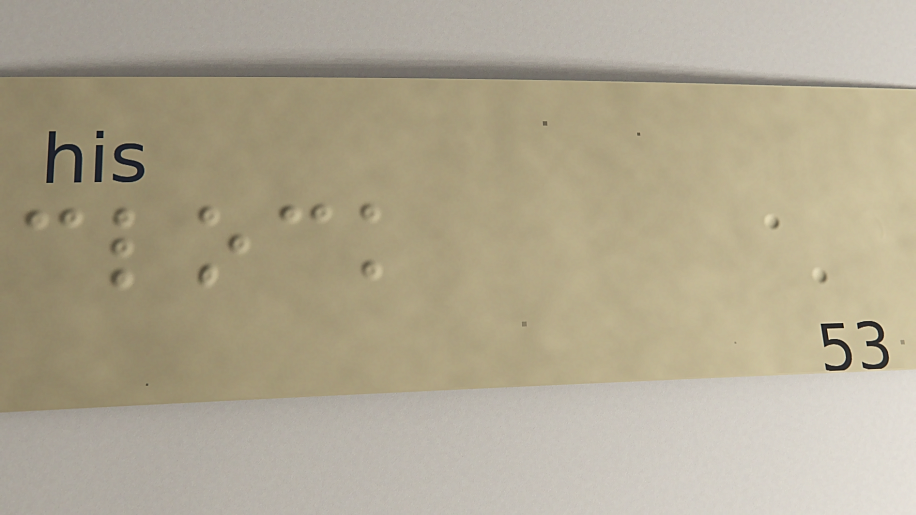clock
